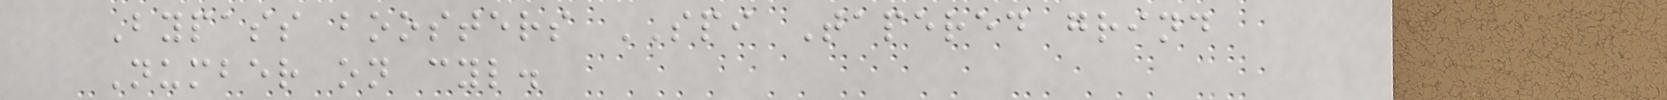Bypass boosters SPI Tapered grind
Number on cyl.
